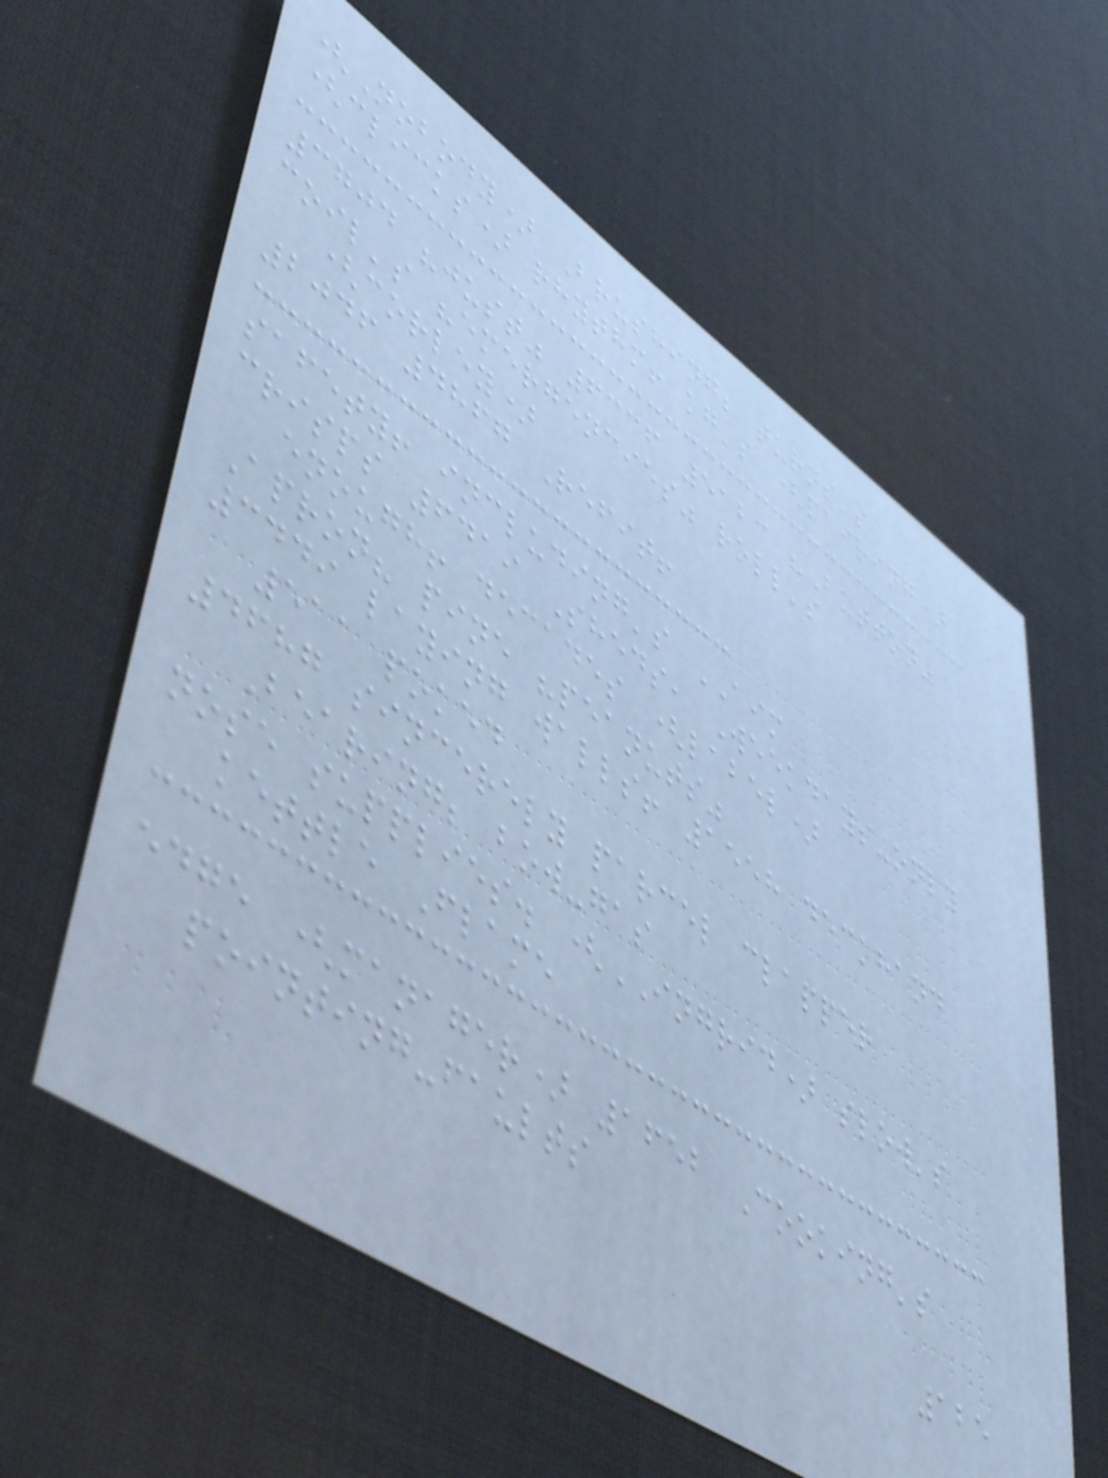(Nobody) Brushing; turns's
(clicks) rhythm! kg's (pairing)
3704 "just" 6336 5123 "Button"
coil's "emergencies" roll's
(corley)
2046 4867 Refit!
safety! including's AIM
crisps 6419 Sheds, Weekdays-only
enough! decades (label)
Apron? pine "peanuts"
3449 laying walls! 1558 deckhand
511 poked
4687 sincerely parcel clapper
Bearing; bow-gas
nose supplies. (INGRID) slow's
kettle Flame
edge (manager) 1652 Cooking's
pointing-faults
125
